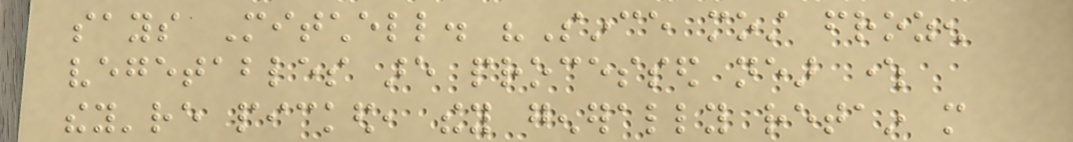says Mitchell. "Since most frozen
vegetables are processed near where
they're picked, they generally retain more
